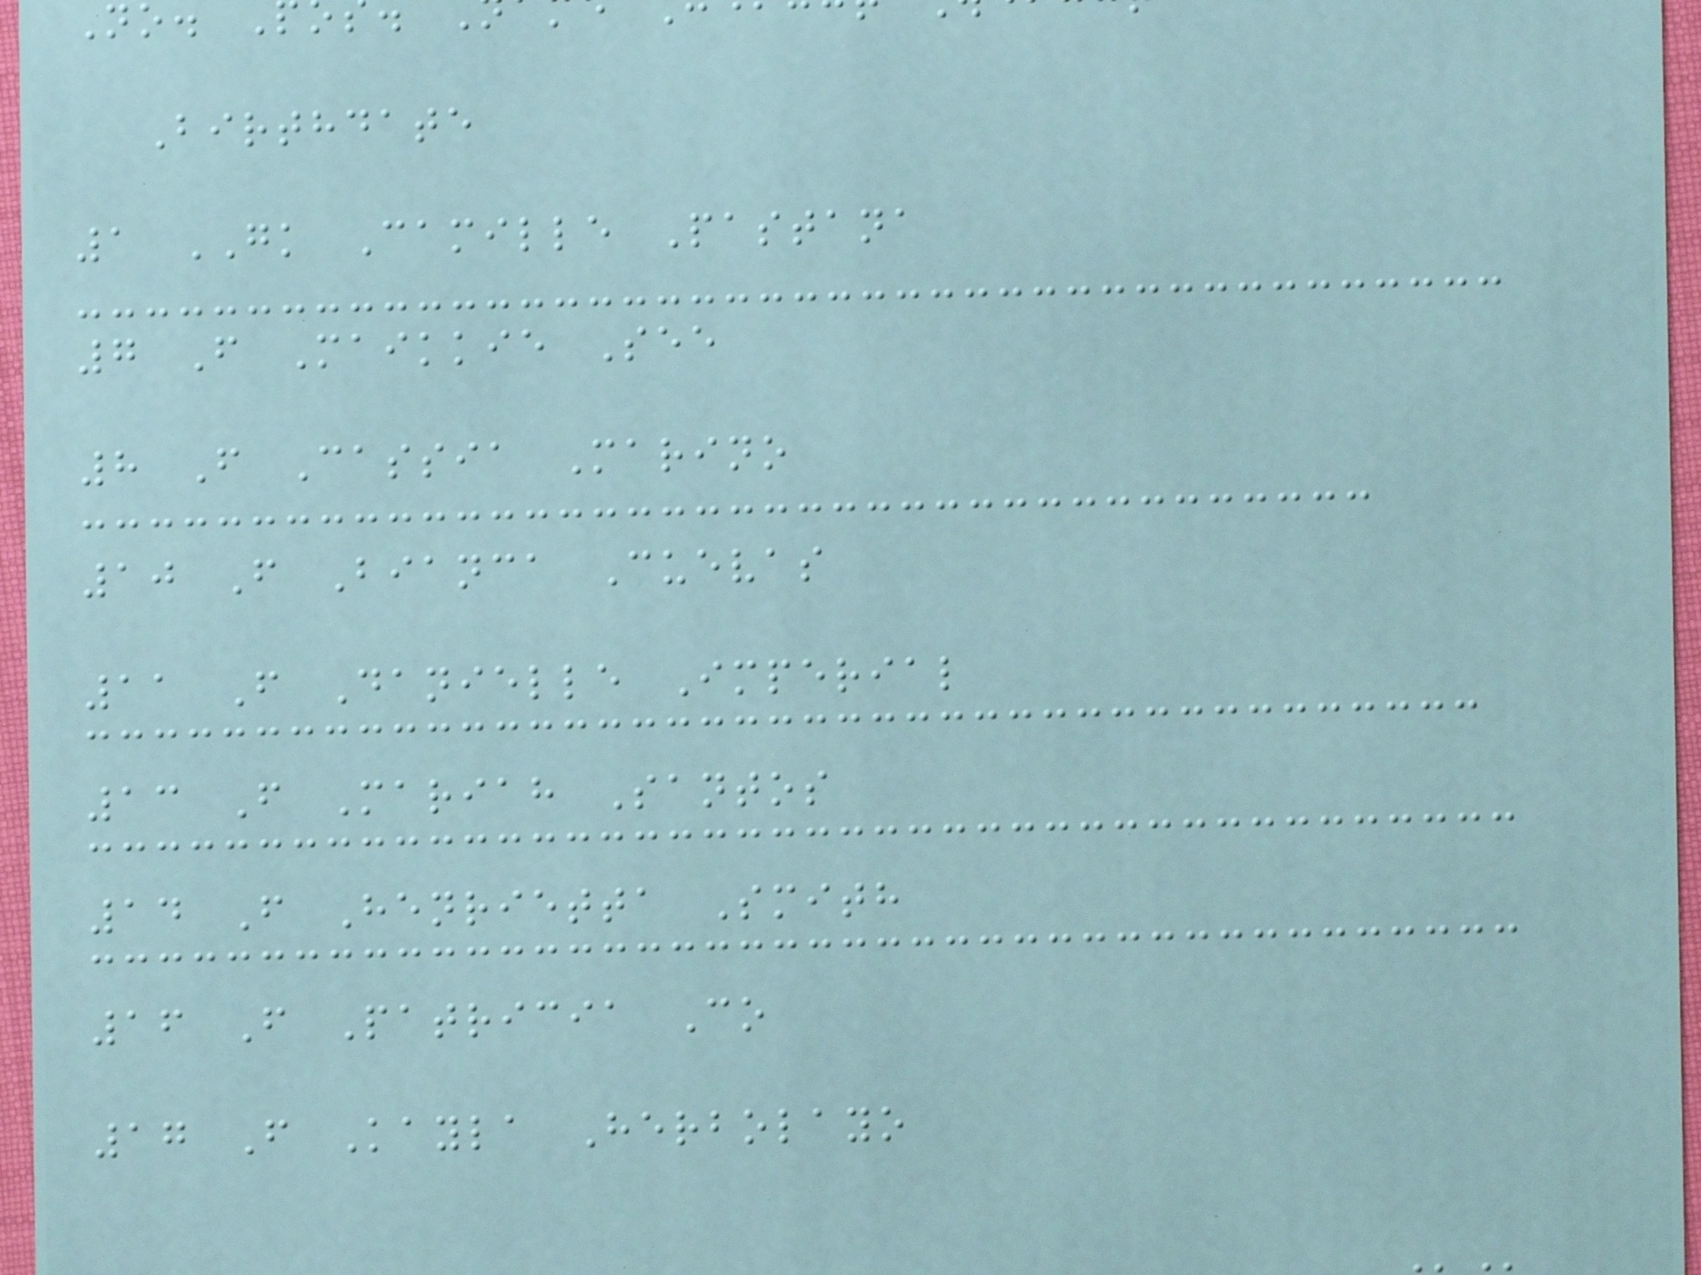Birthdate
1 GK Camille Pastana
7 F Maikkie See
8 F Cassia Marino
10 F Bianca Cuevas
11 F Danielle Imperial
13 F Mariah Santos
14 F Henrietta Smith
16 F Patricia Co
17 F Kayla Herbolayo
